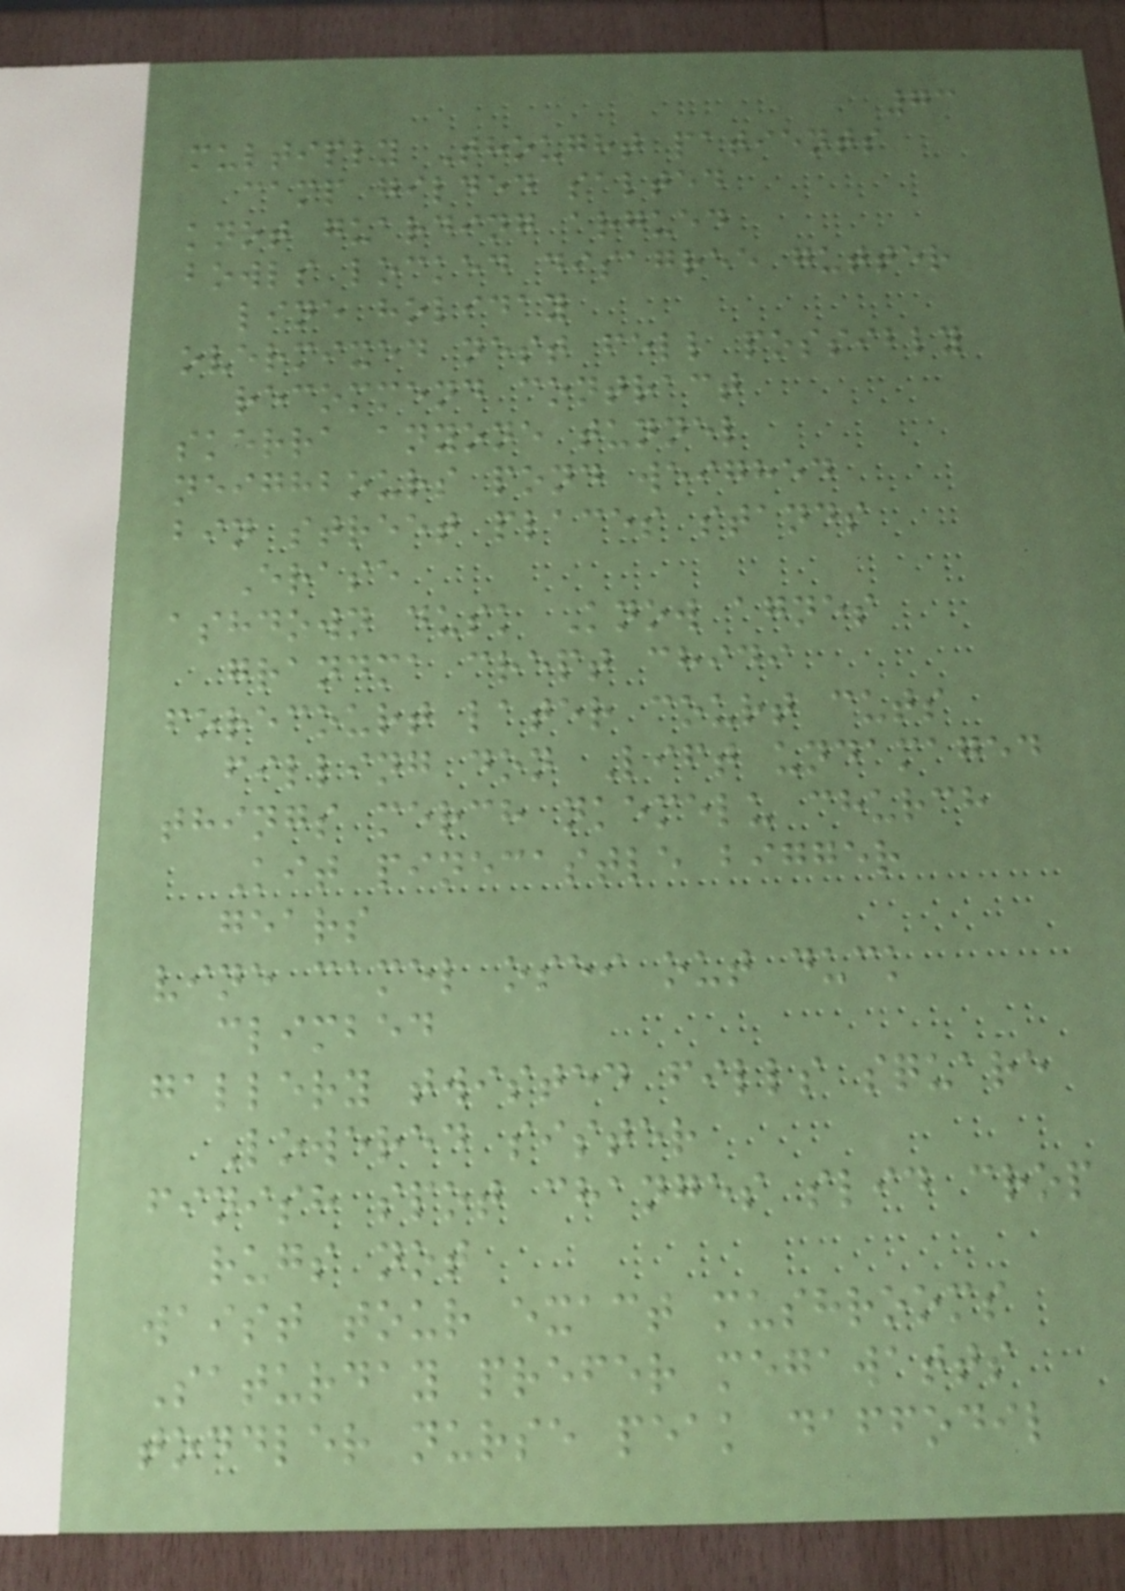73
multiply Thought patients
camp gilded salted
knot guarding argued
bowls locked disagree gutter
line holiday
overmixed nest fell possibly
recommend contract
skerra anyone tunnel
neighbours pond weighed
bin street places stands
Erase
ashdown dusk Know agnes
grandma crept chidi
forecourt later court cuts
filling don Lift undamaged
things merch nkemelu church
Kit pinecastle bigger
gears
vine camel osei out duck
climbed
gallery twisted fills square
Lowered sister
finish spot changes slid crop
rugs not
waist tour exact mushrooms
Saturday prefer megawatts
toddler nurse peak daffodil
